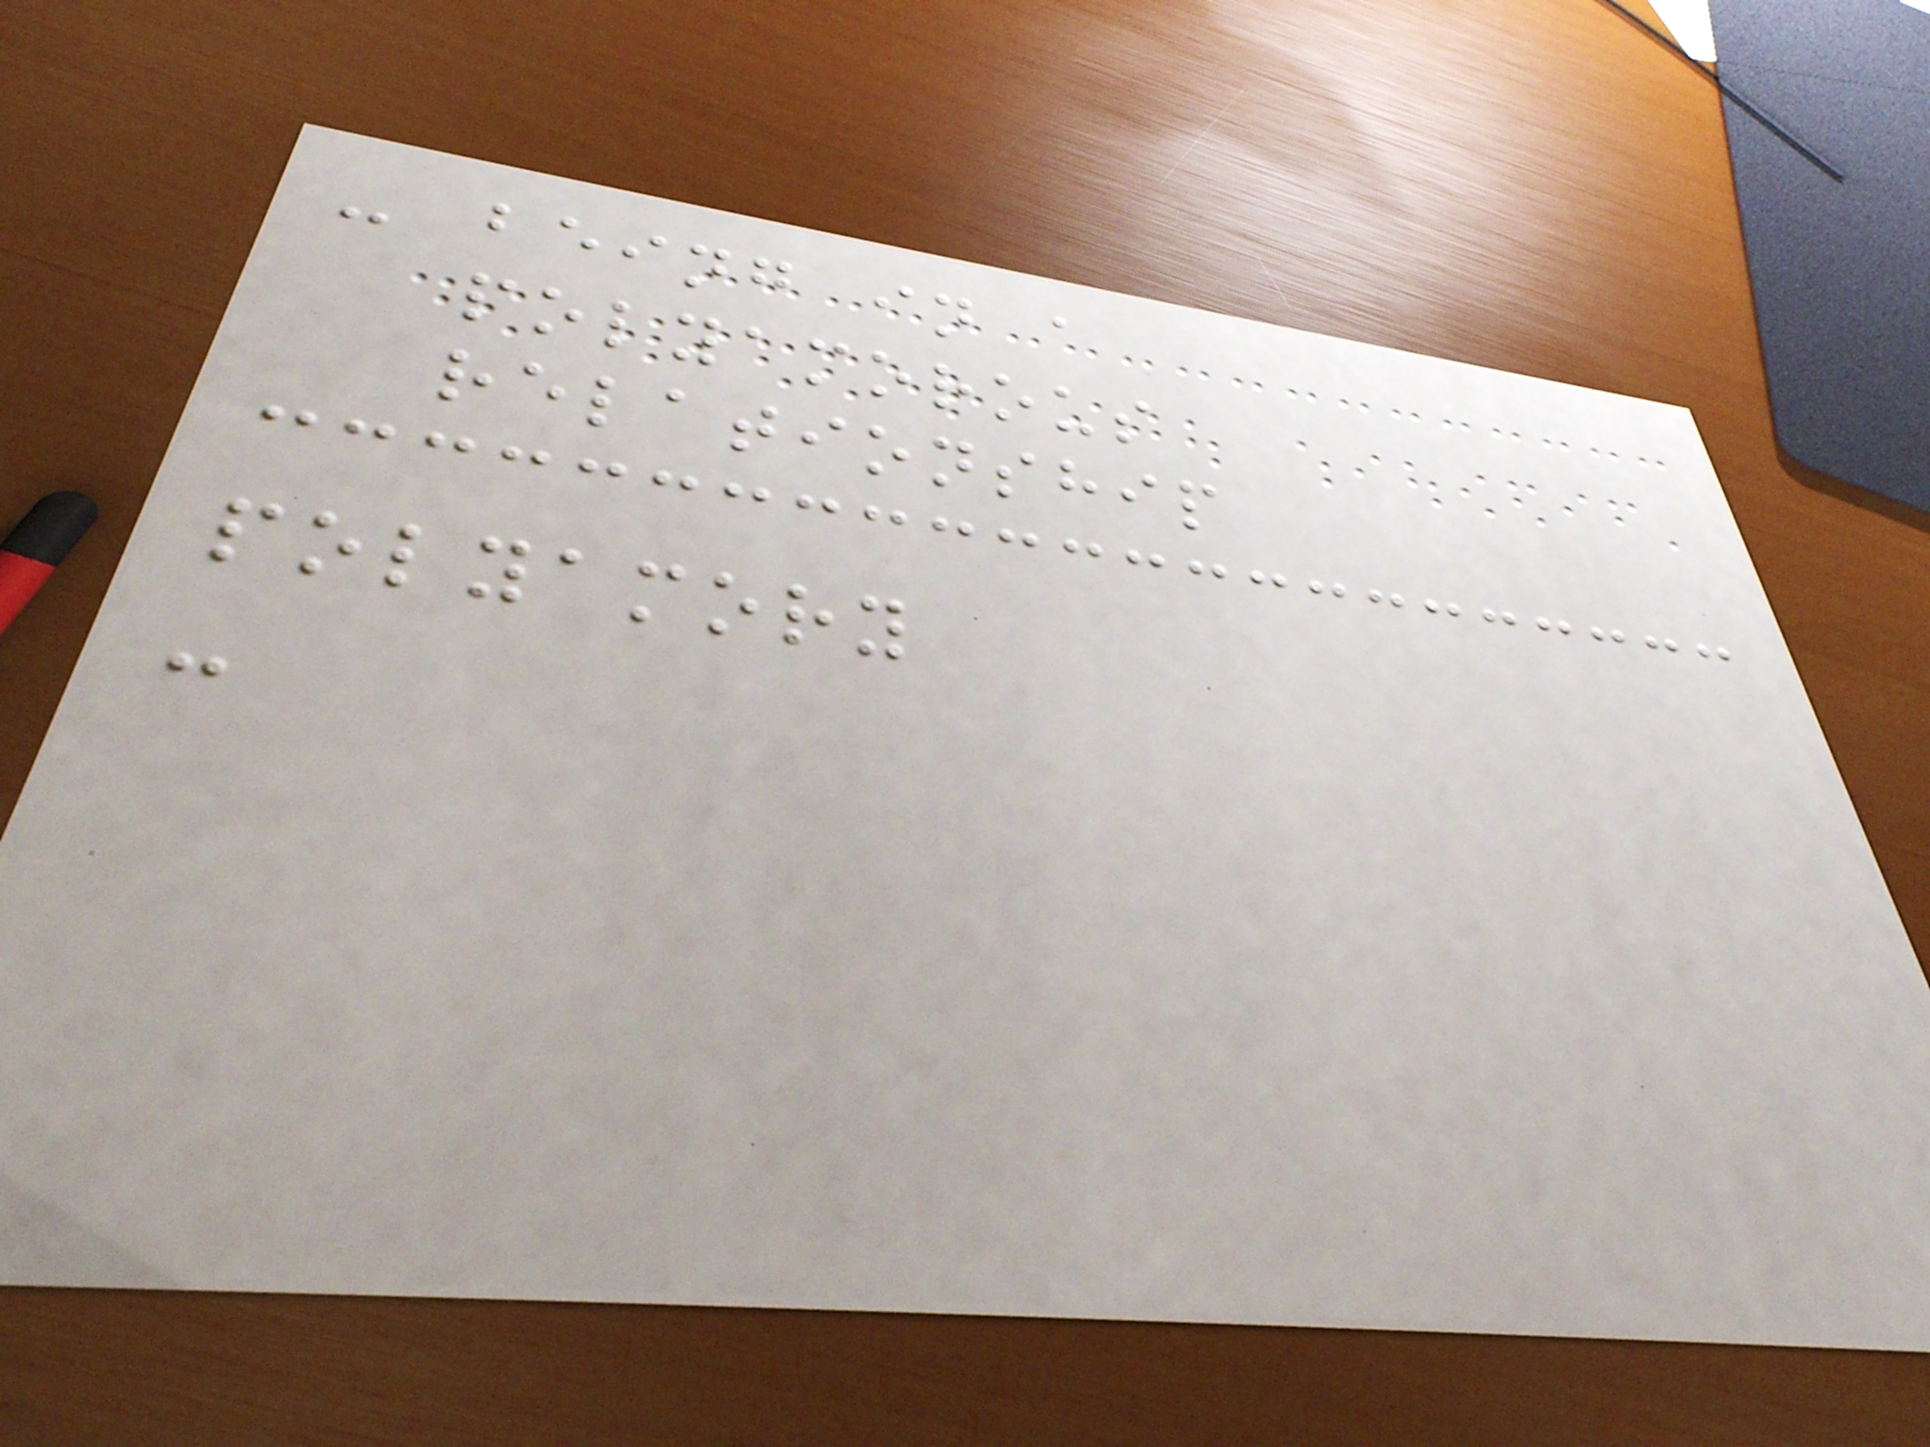- being in a
polyamorous
relationship
polyamory
-
